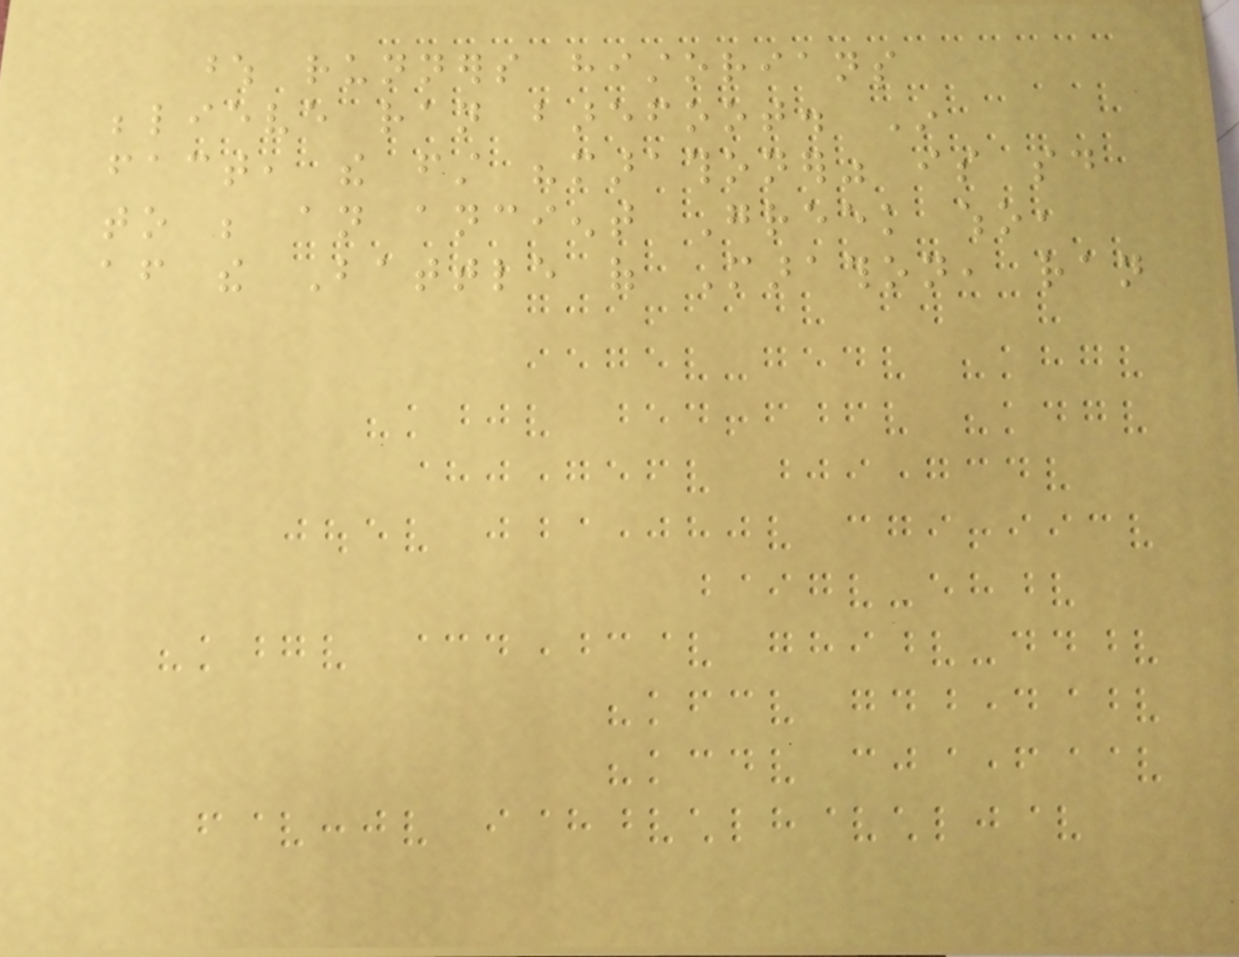whose runners historians
believe ran barefoot. In
fact, the first "marathoner" is said
to be an ancient Greek who,
after the Battle of Marathon, ran
